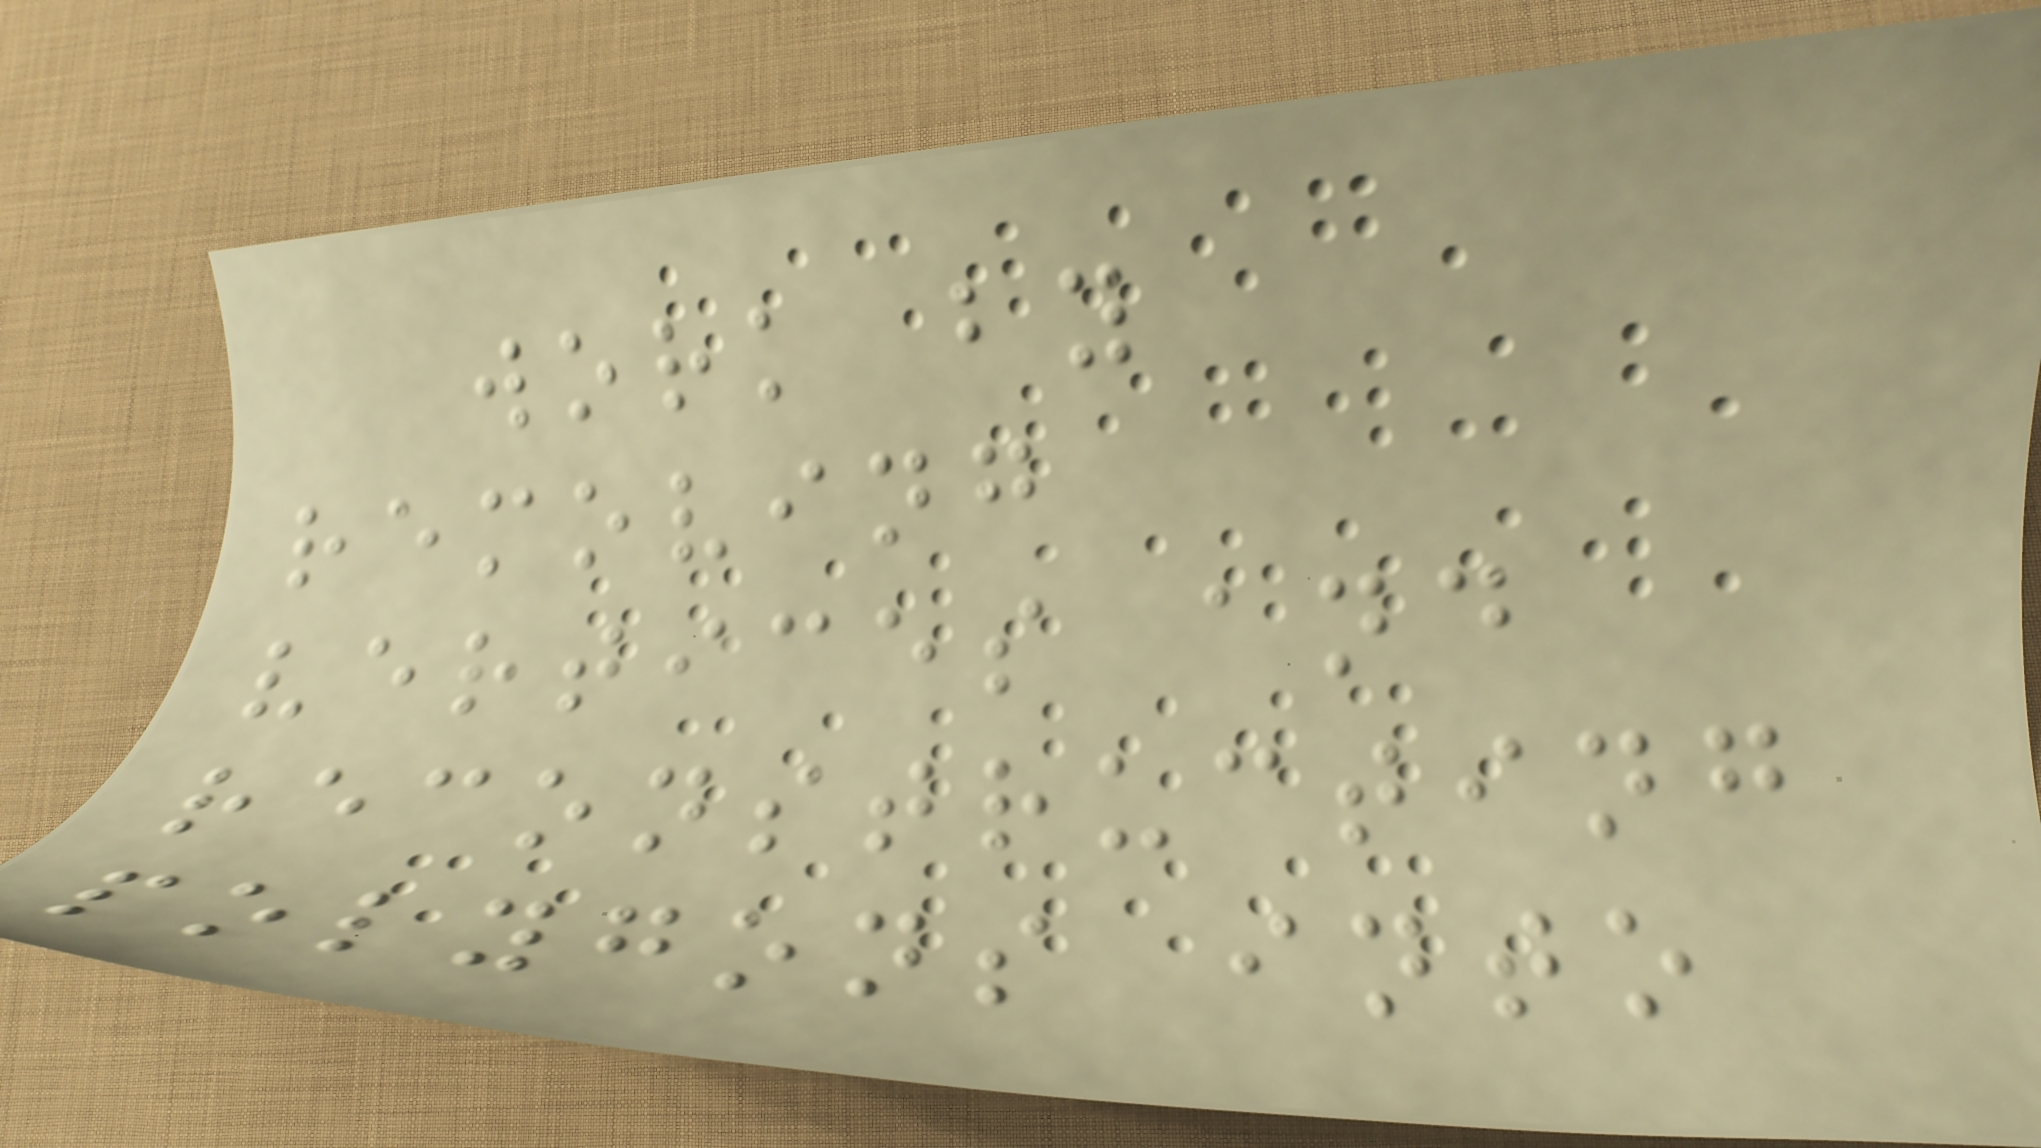work by
removing
vertices and
reconstructing
polygons into
